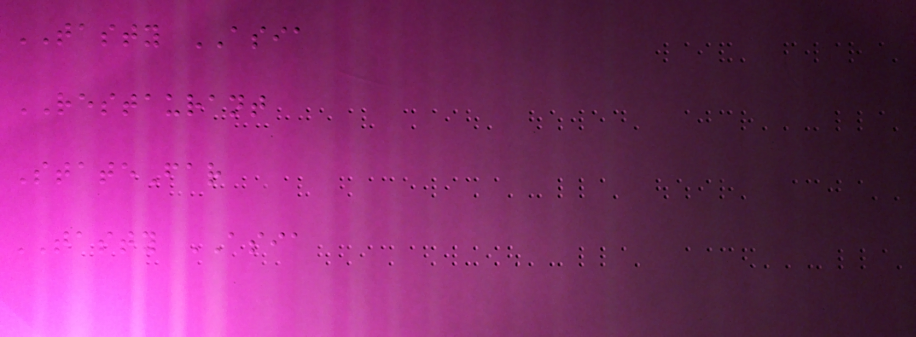TASTY ASIA
RESTAURANT
StateFar
TASTY ASIA
